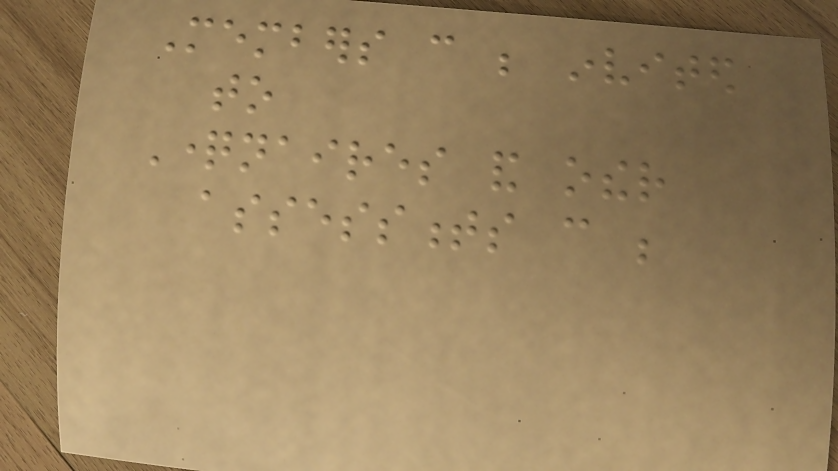Members can be invited
to
Questionnaires and other
assessments can be
